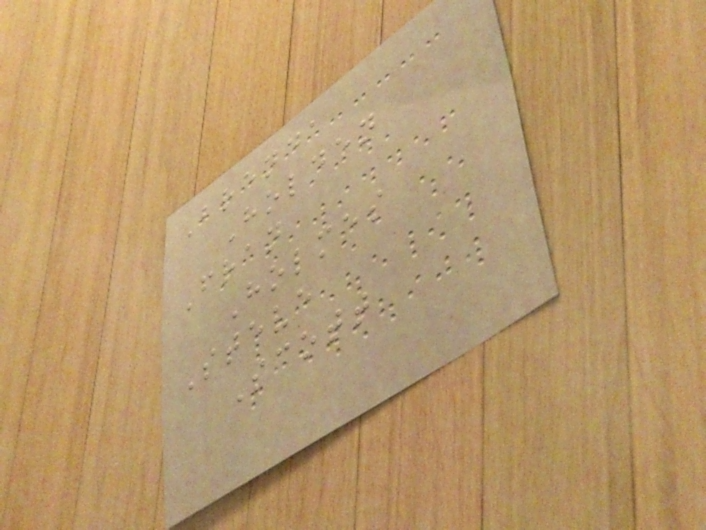Brenda
Holden
Fran
Holmes
Steve
Scott
